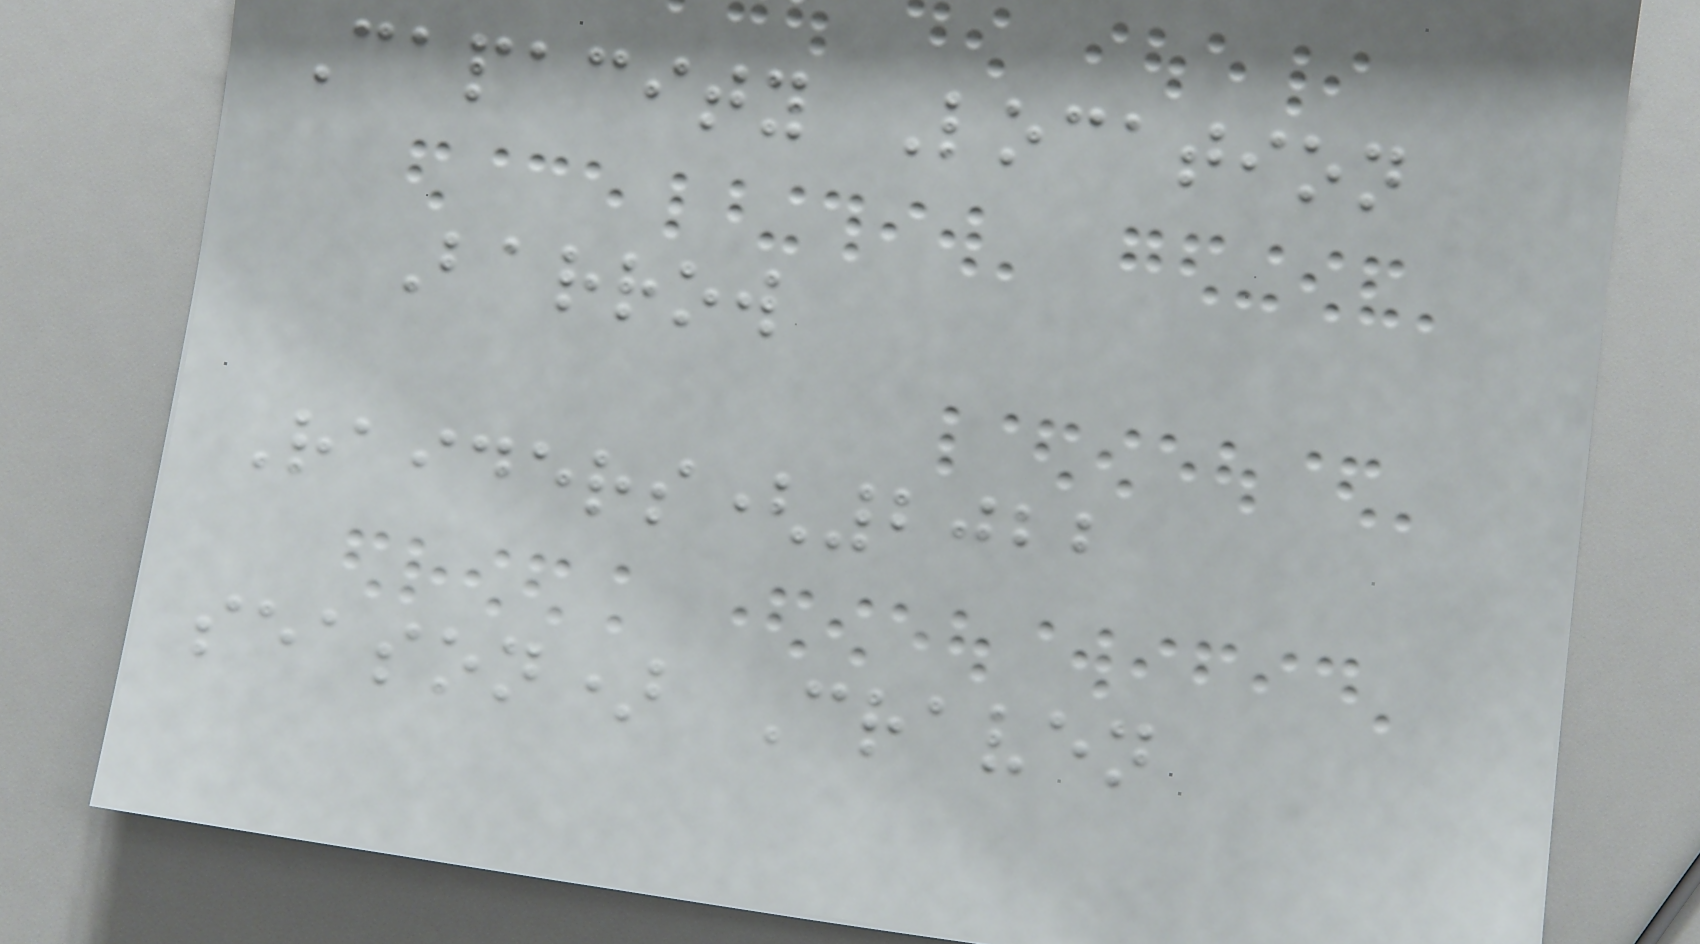Capacity Location
Barrow
Raiders(2022
season) Craven
